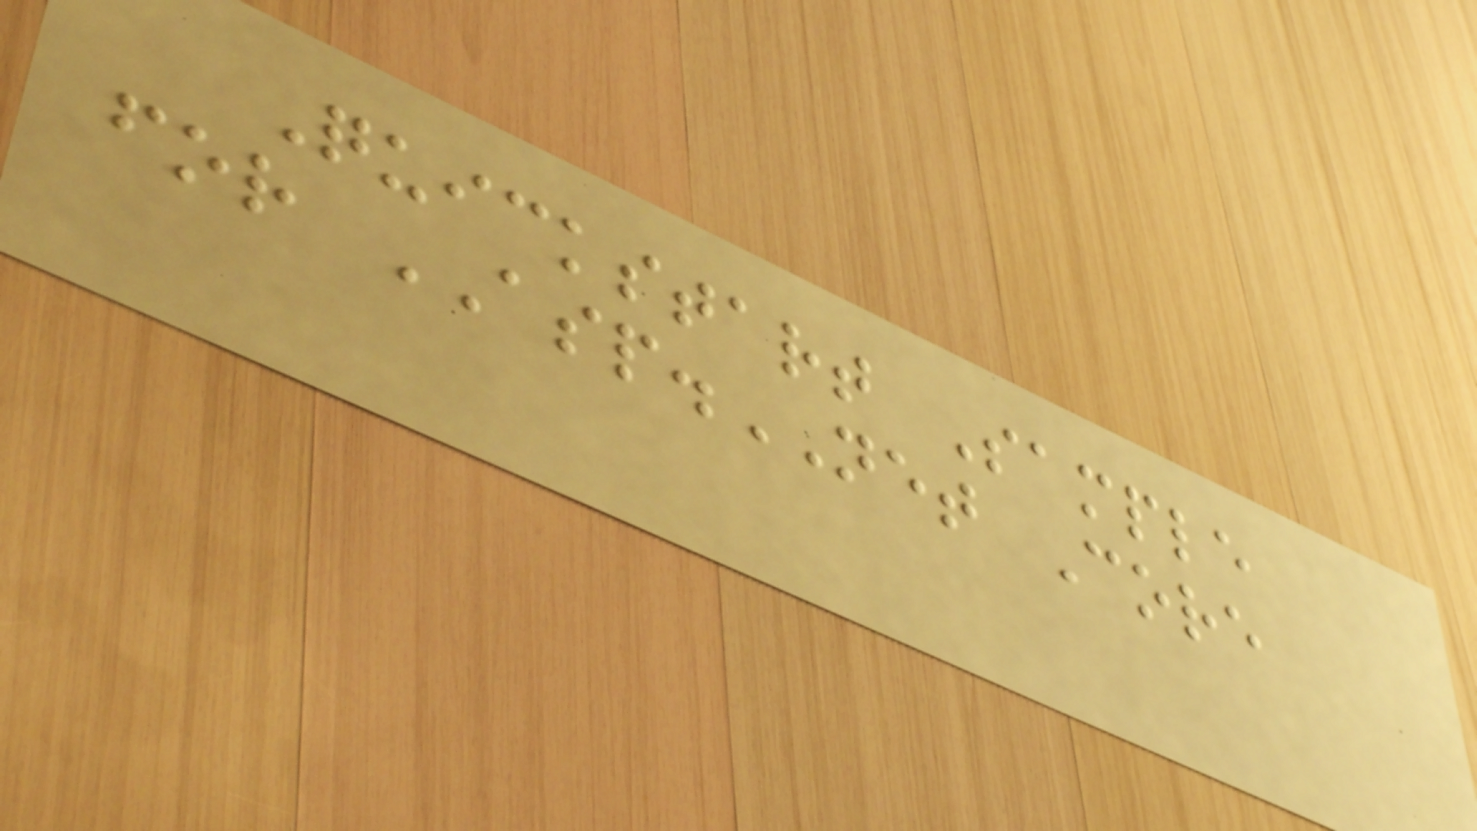Quickstart Sample
for ASP.NET Core
